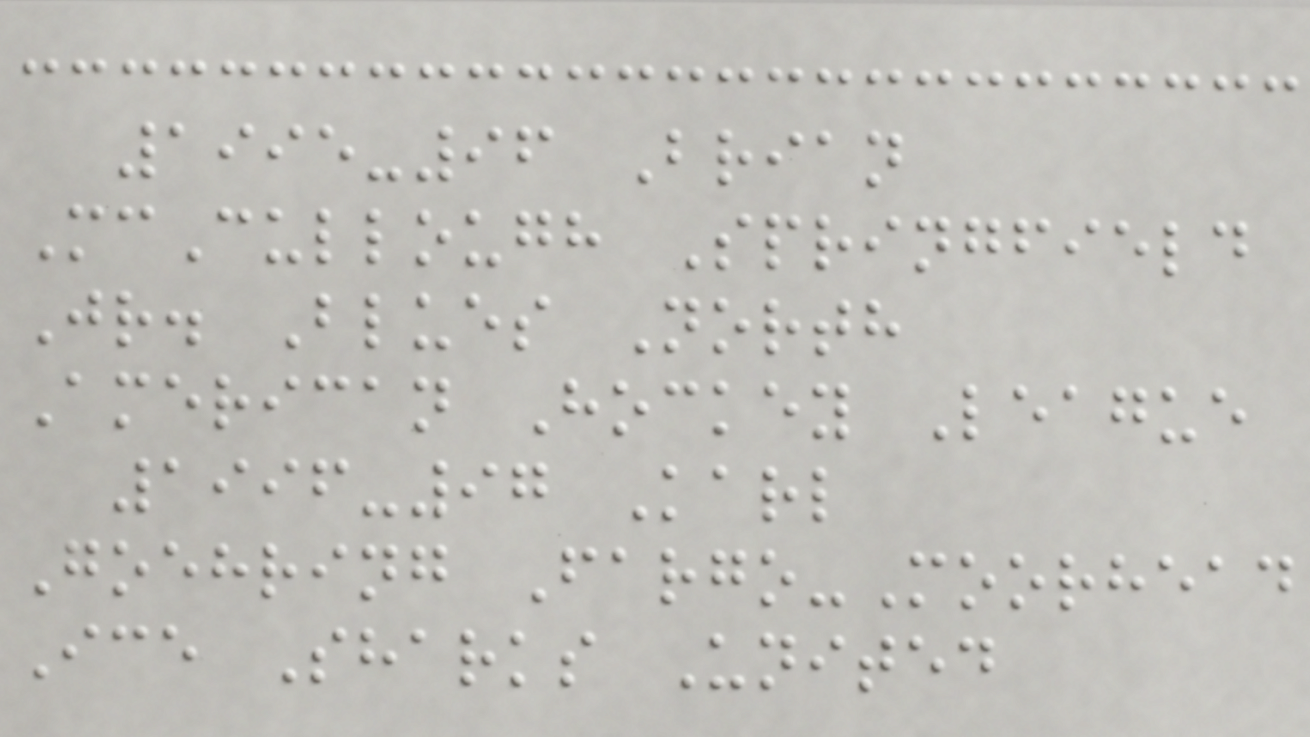1995-96 Brian
McCullough Springfield
Jr. Blues North
American Hockey League
1996-97 Karl
Goehring Fargo-Moorhead
Ice Sharks United
